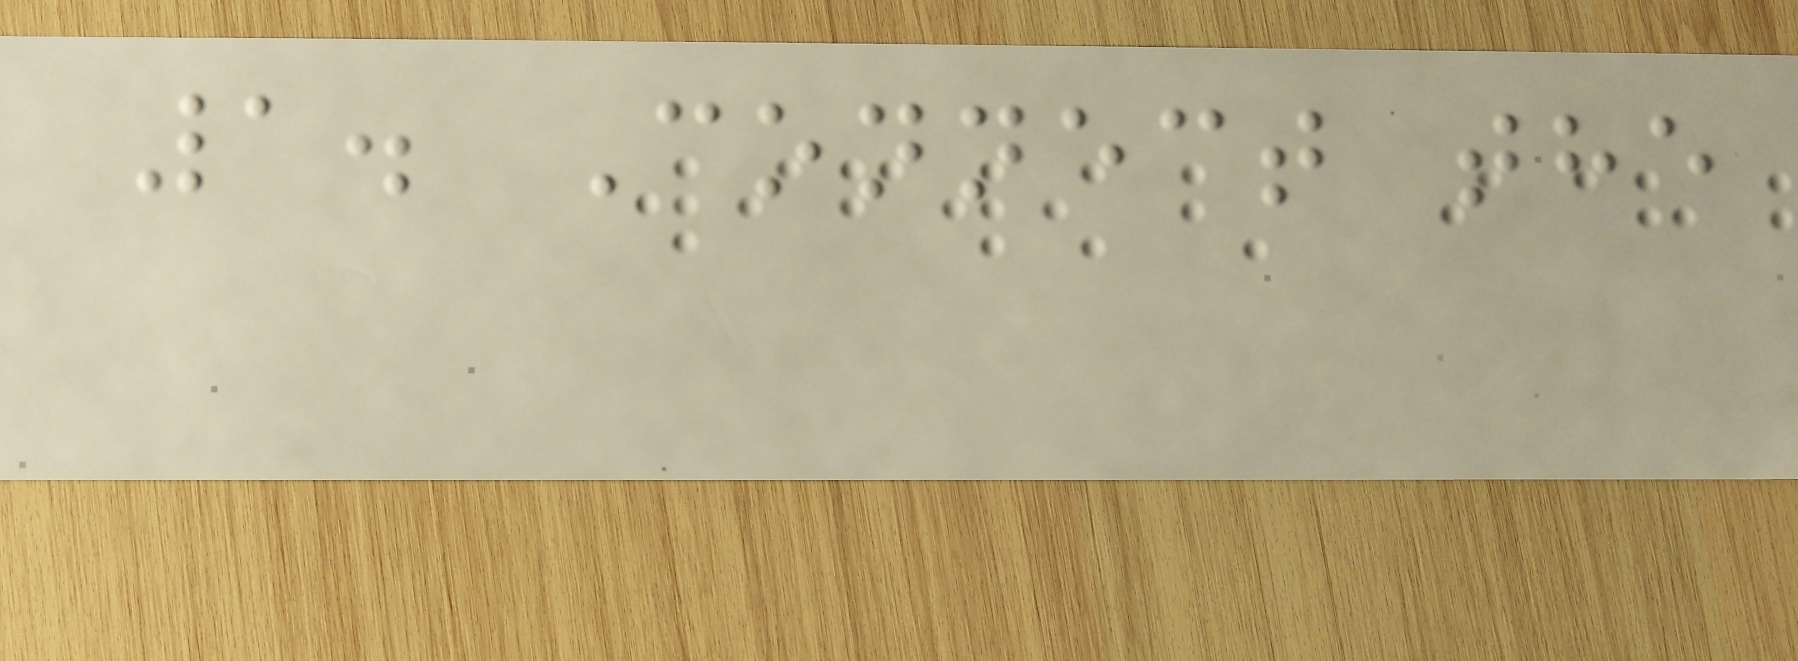1. Connect the
